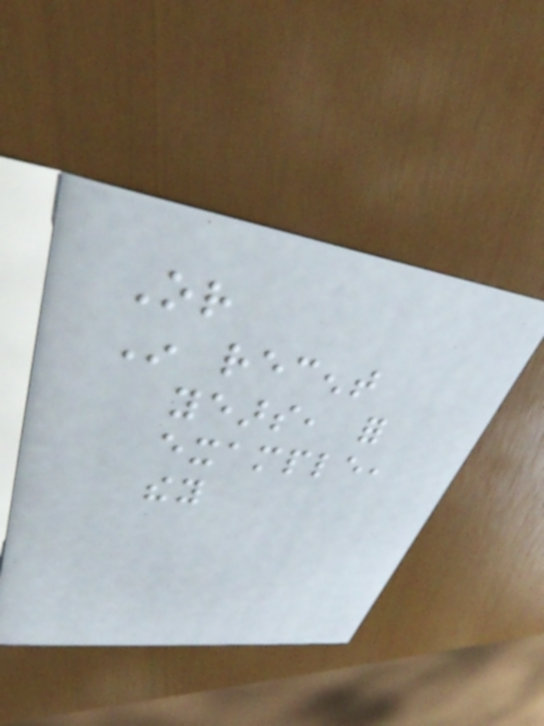Or
In recent
years, for
example,
they
